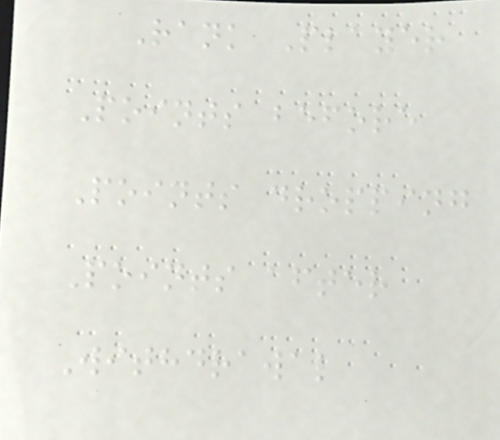Rank Player
Points before
Points dropping
Points after
Withdrawal
